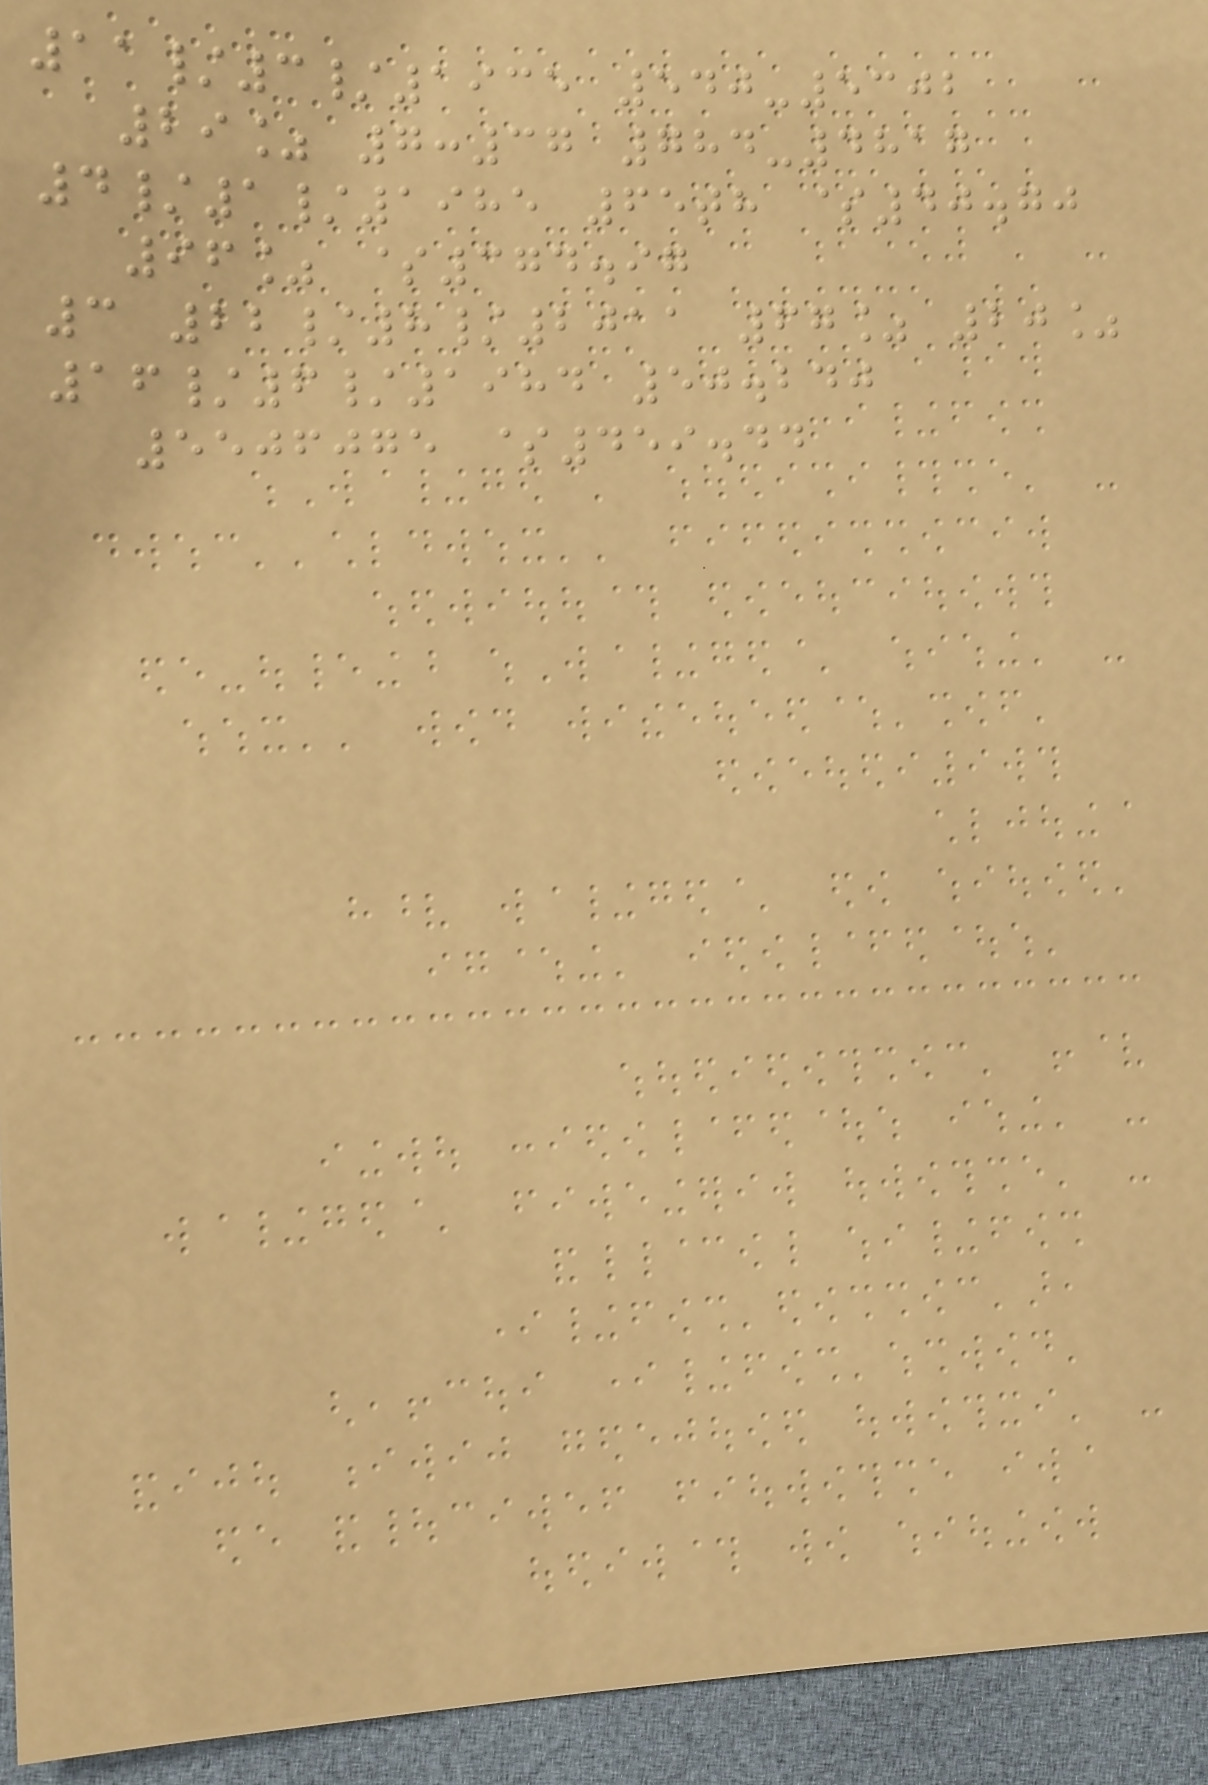11/3/1935 540-5302
29% 7:37 784-4817
4/1/1985 65th $40.70
96% $374.97
3 22/8/2011 67% 20%
16/6/1984 50.240
5506075 $459.44
